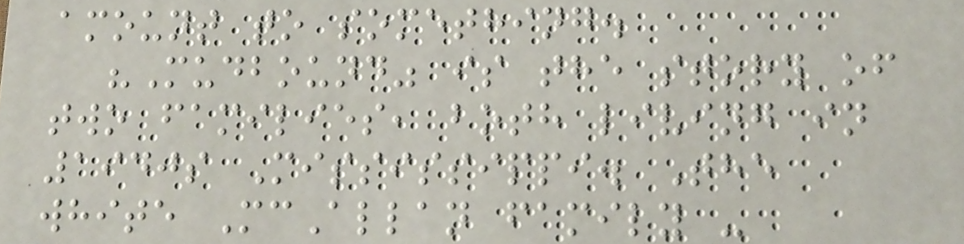amount to something.
"Mudbound" is the story of
two families, both living in
1940s Mississippi. The
white McAllan family -
